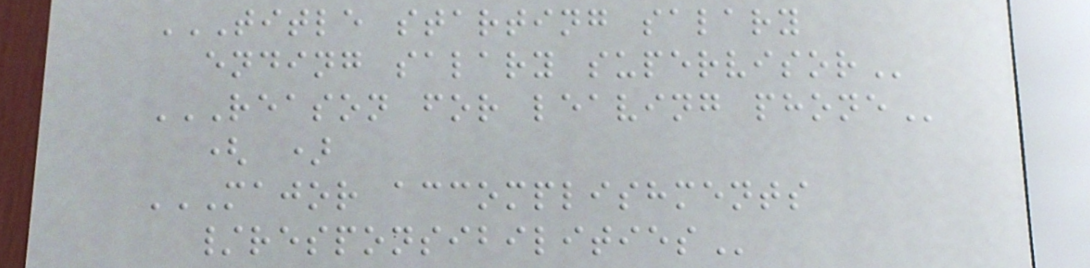TITLE STARTING SALARY
ENDING SALARY SUPERVISOR
REASON FOR LEAVING PHONE
( )
MAJOR ACCOMPLISHMENTS
/RESPONSIBILITIES
